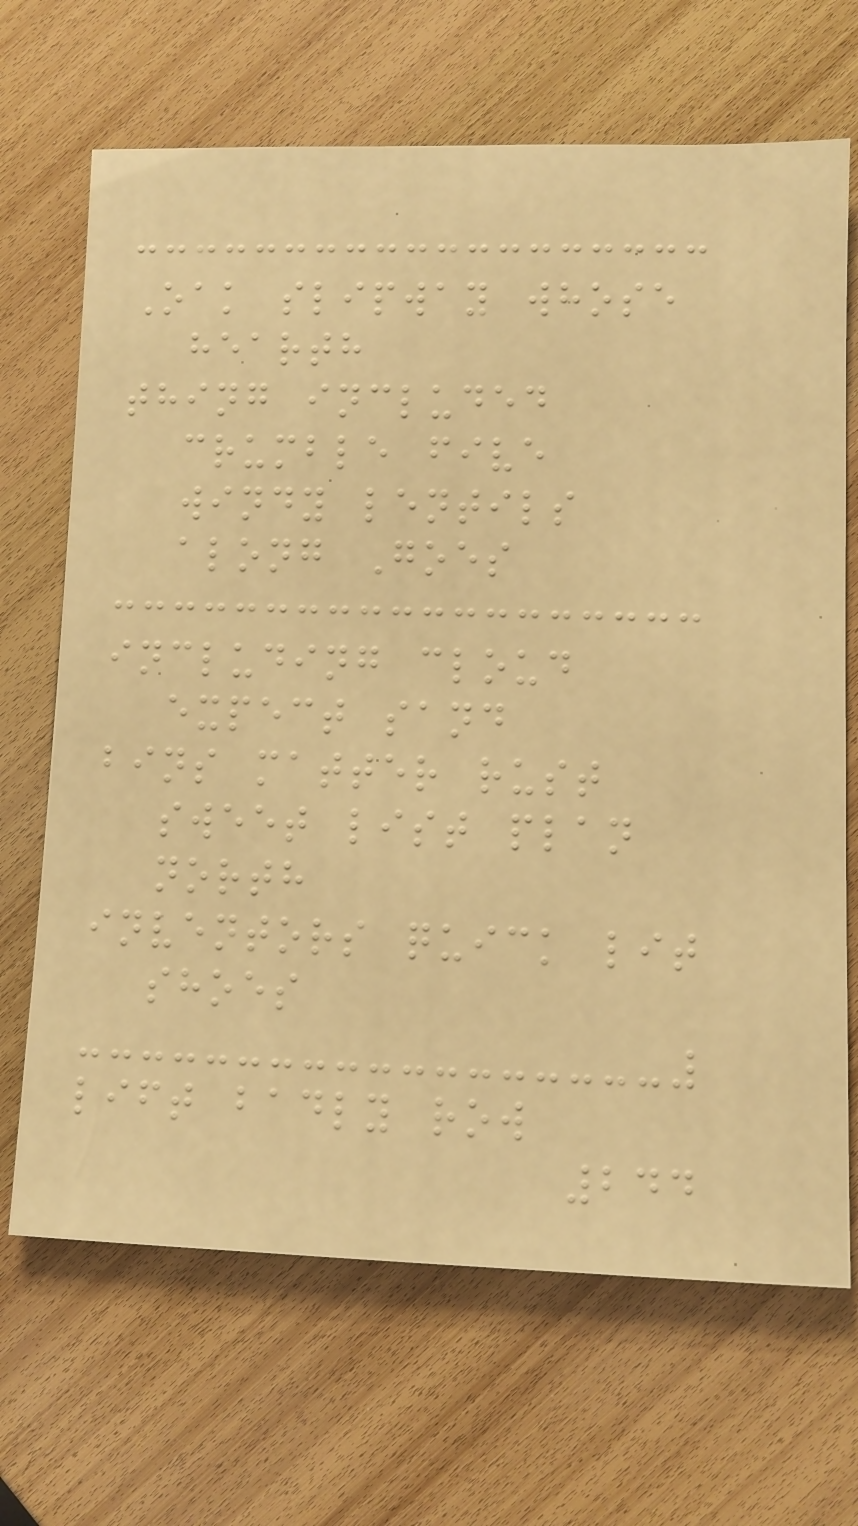Oak slipway whose
hearth
thing included
crumble five
windy lentils
along Goes
including cloud
expect sand
bins matter rust
sweet list plan
north
inventors quick lit
shoes
lift badly row
244
